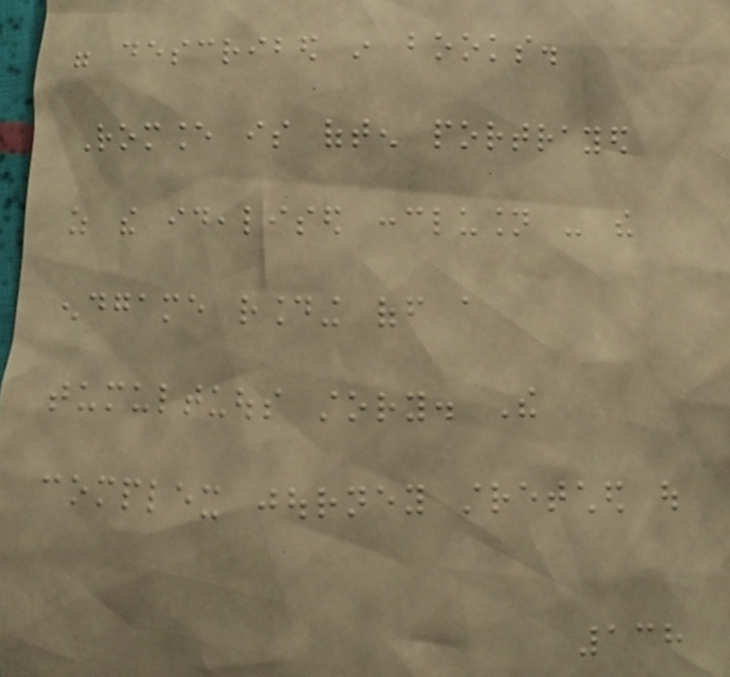were described in books.
Romance is often portrayed
as the idealised conclusion - the
endgame rounding off a
tumultuous story. The
complex journey stretched out
138
